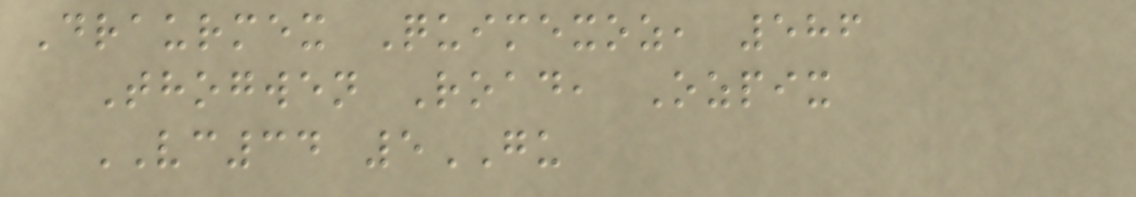Draurmex Quimexoz, 586
Thogwen Road, Ozpix
VC34 5GU
